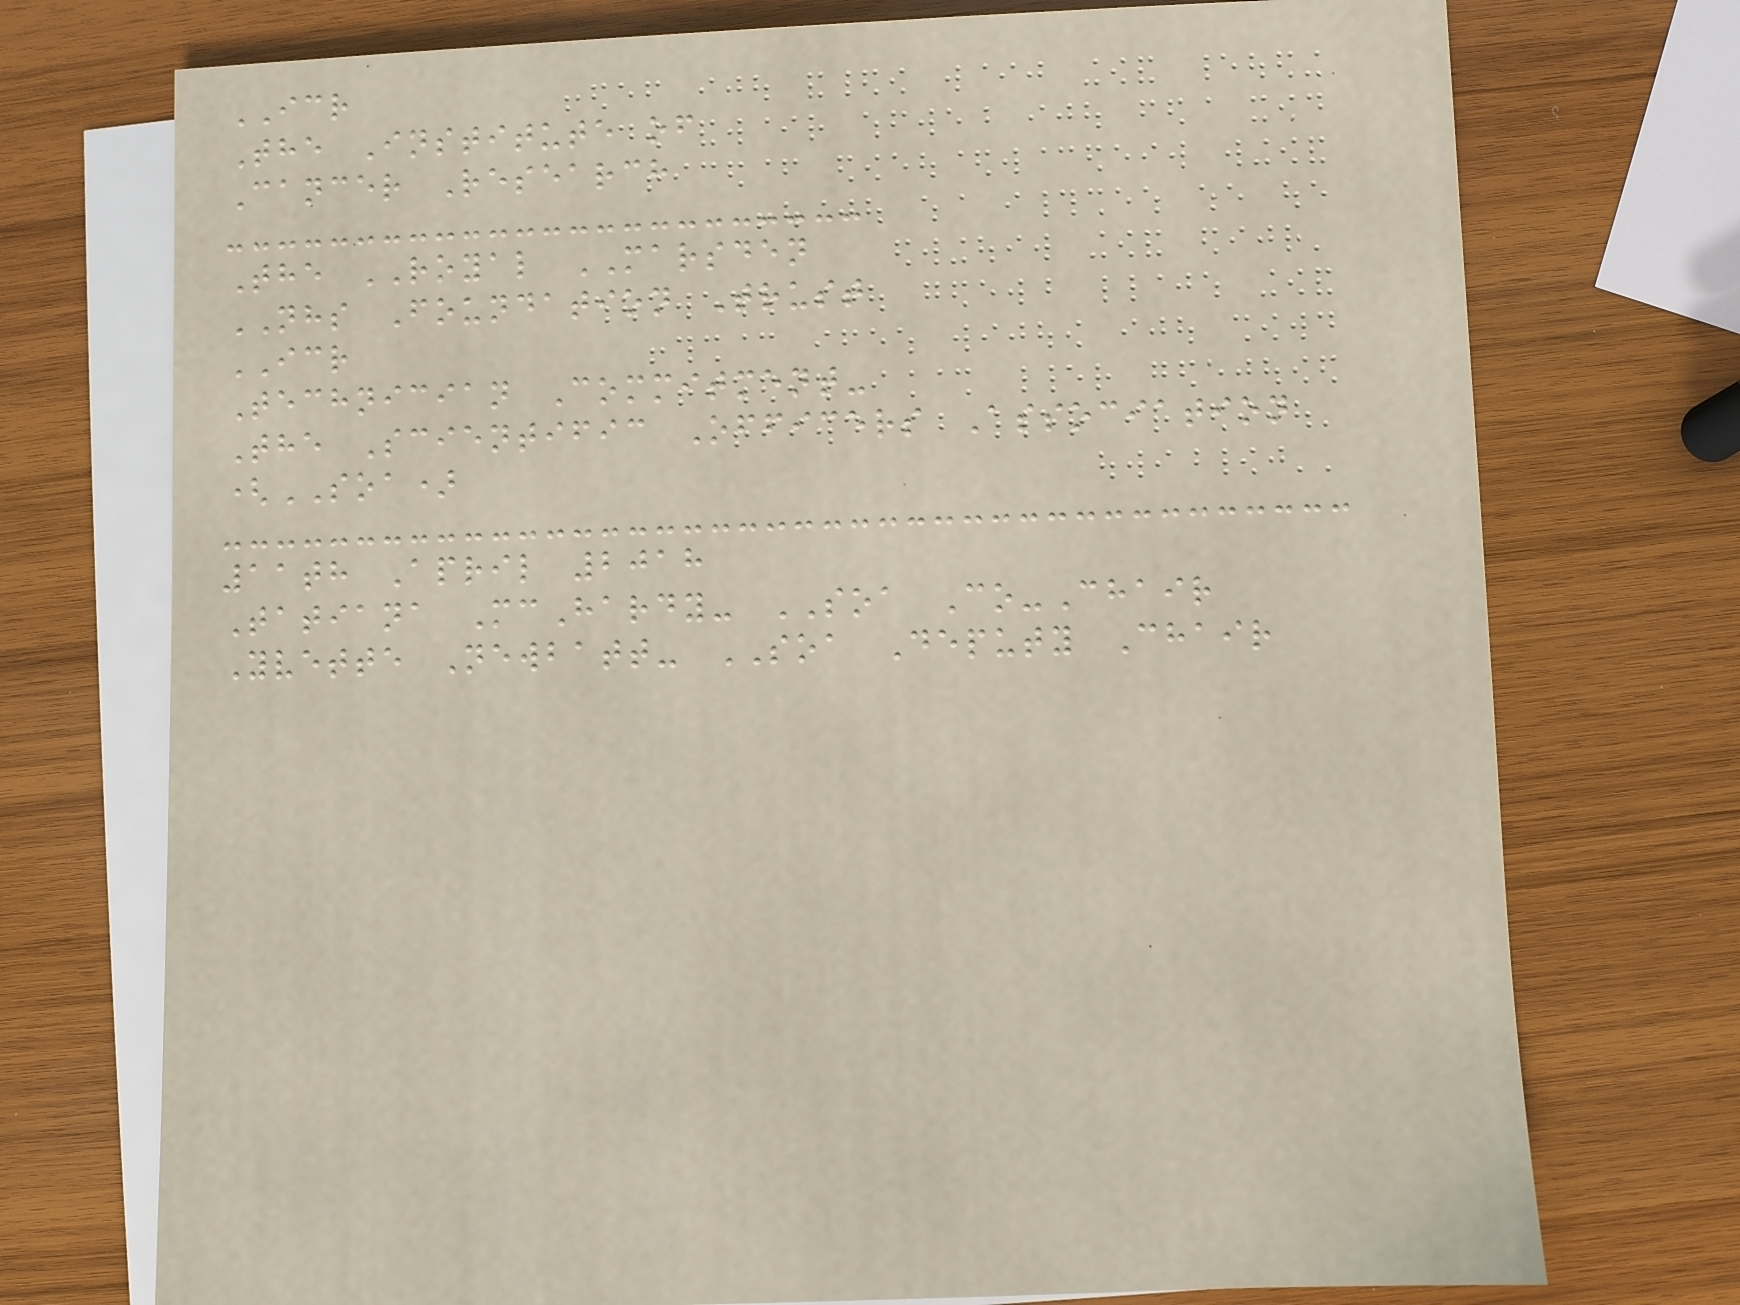ICR
The Institute of
Cancer Research
The ROYAL MARSDEN
NHS Foundation Trust
ICR
Technician Commitment-
The Scientific Officers Association
(SOA)
11th April 2018
Tatiana McHardy- SOA Co-Chair
Yvette Newbatt- SOA Deputy Chair
